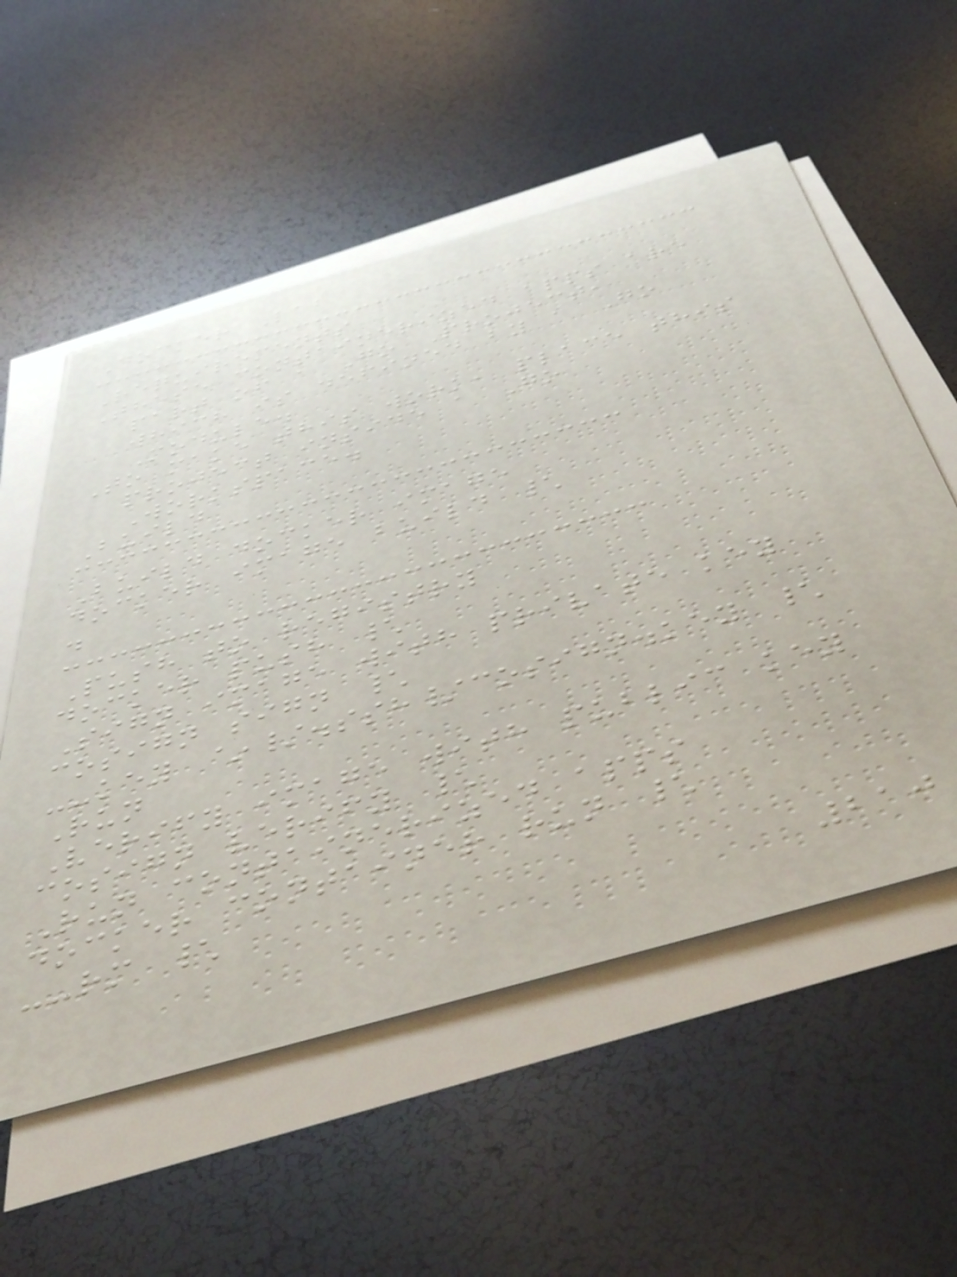Docker Lab
Requirements
These containerized apps are
part of a Go Project,
which is defined by a Go
Module.
To make this work, place this
project inside a Go
Workspace.
Build
Build docker image
docker image build \
.
Push to registry
docker push \
Sign image with private key
cosign sign \
--key ~/.ssh/cosign.key \
Run
Verify image with public key
cosign verify \
Run containerized apps
docker container run \
--rm \
210
